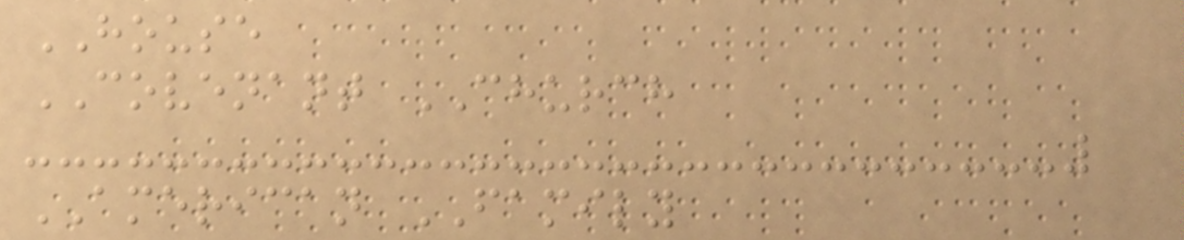HOUSE
COVENANT CHURCH
AMERICAN FAMILY
